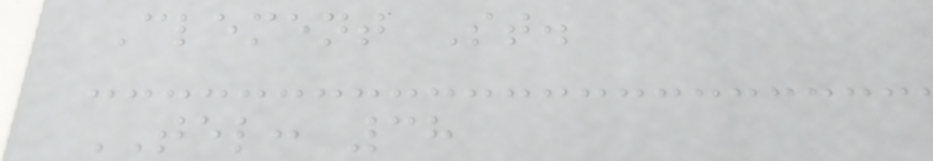Clement St.
TEL: 38
